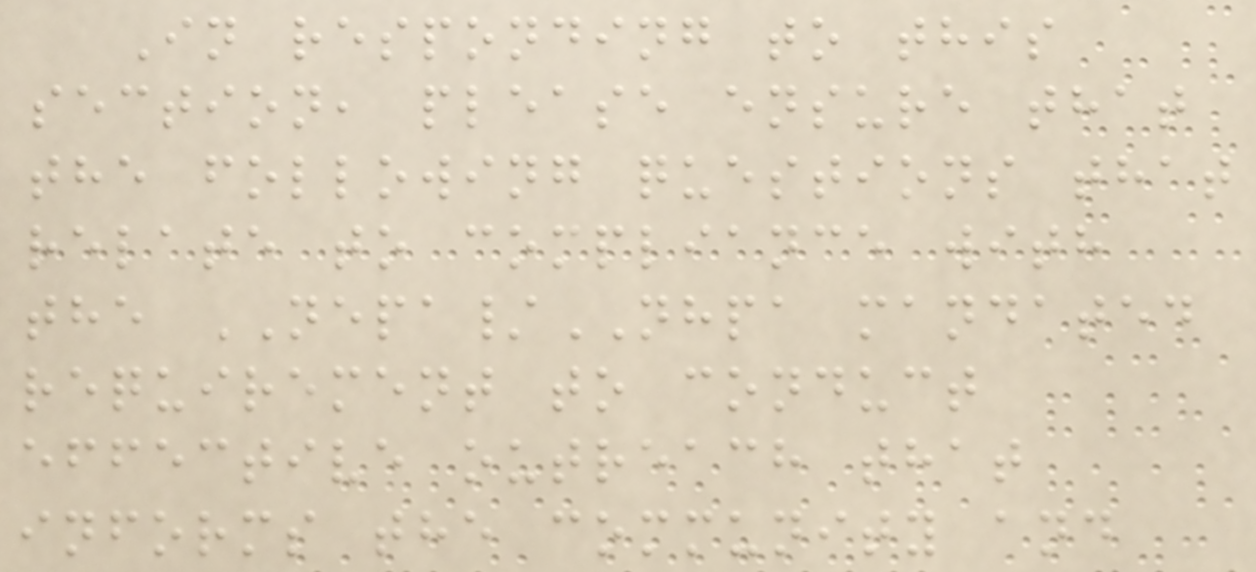In responding to this
section, please ensure that
the following questions that
relate to compliance with
the NEPA/NHPA mandated
requirement to conduct
effective outreach that
informs the community and
